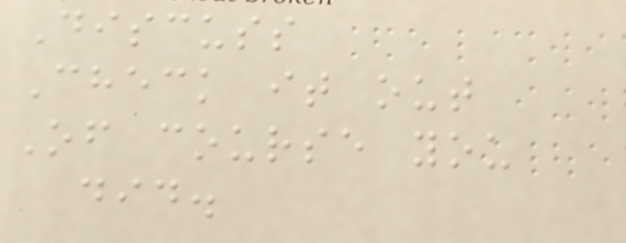Discuss
Check it out
Of course you
did.
